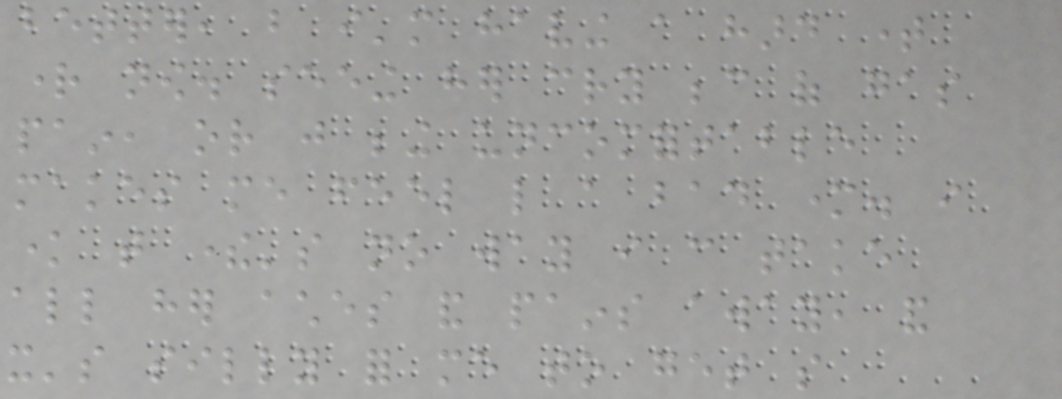better, but i'm having a hard time
right now. seeing her cry because of gas
pain, or just being uncomfortable
makes me feel like a bad mother. i
know that there's no way i can take
all her aches and pains away, and
it's silly for me to get so
